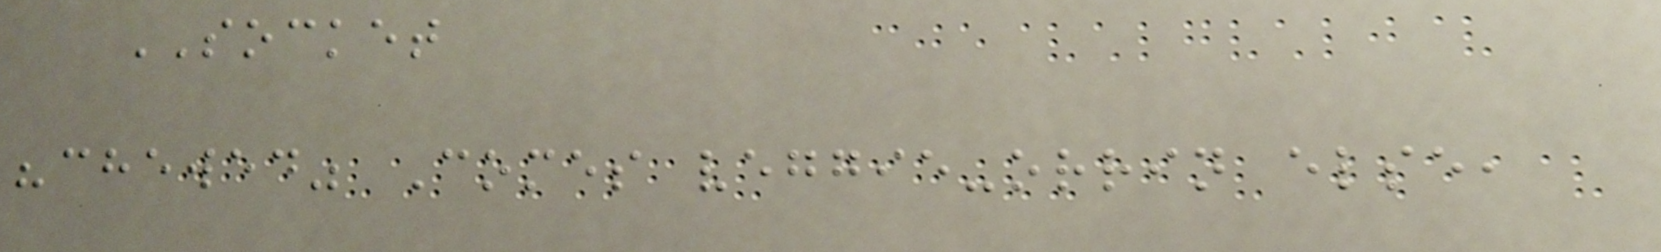SOCKET
"chewed" Comes veggie-orrin else,
